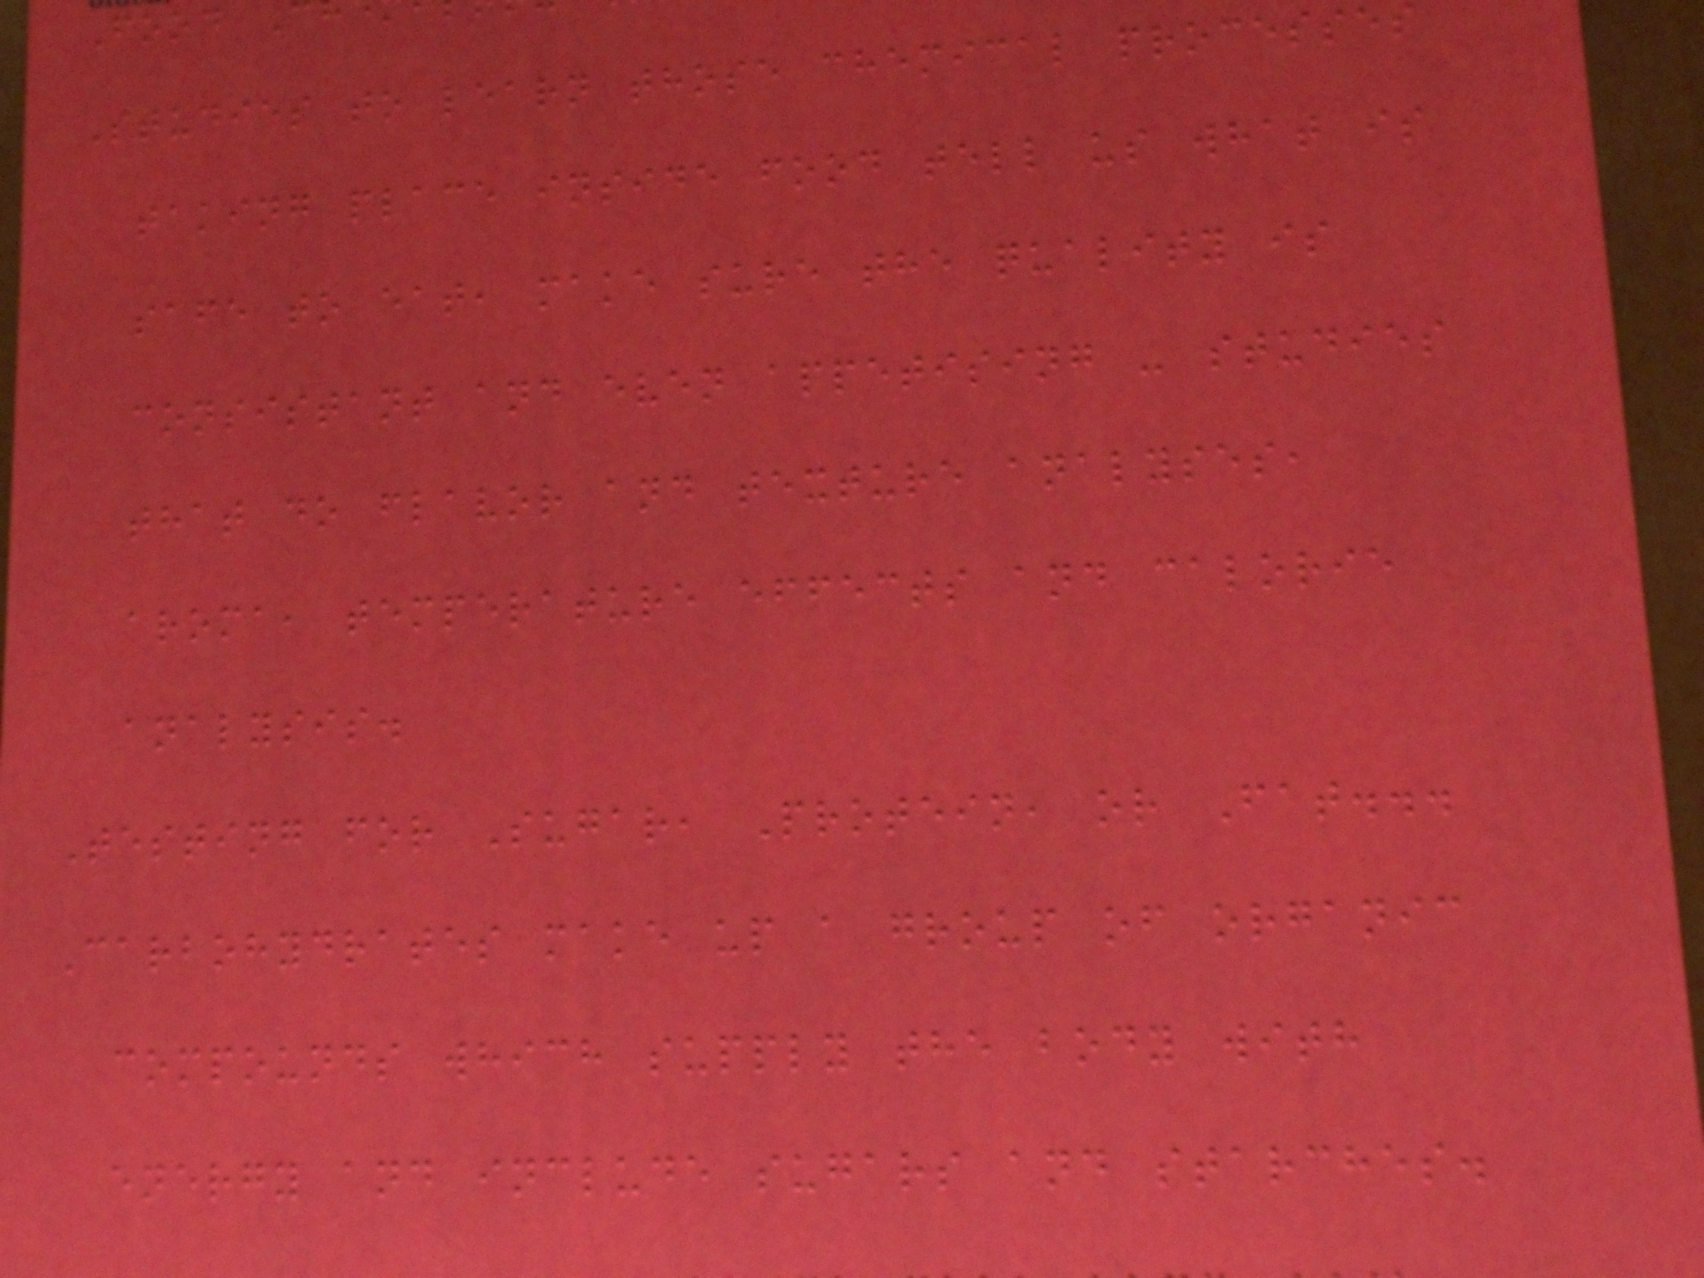Studies to learn those chemical processes
taking place inside food tell us what is
safe to eat, make sure the quality is
consistant and even appetising - studies
that do flavor and texture analyses,
aroma, temperature effects and calorie
analysis.
Testing for Sugar, Protein, or Fat...
Carbohydrates make up a group of organic
compounds which supply the body with
energy and include sugars and starches.
